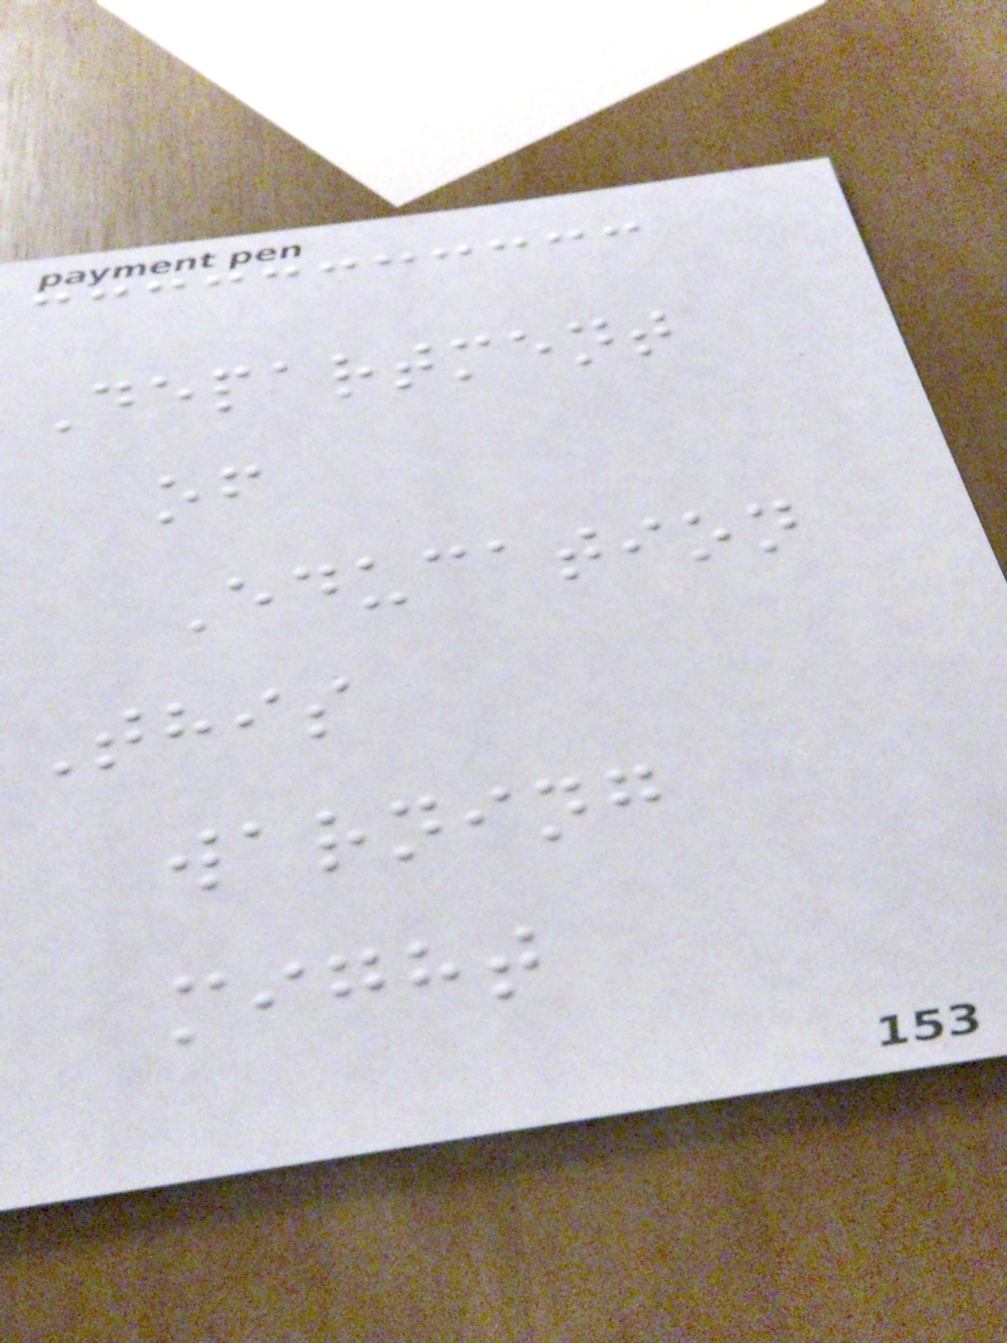Department
of
Education
This
warning
might
